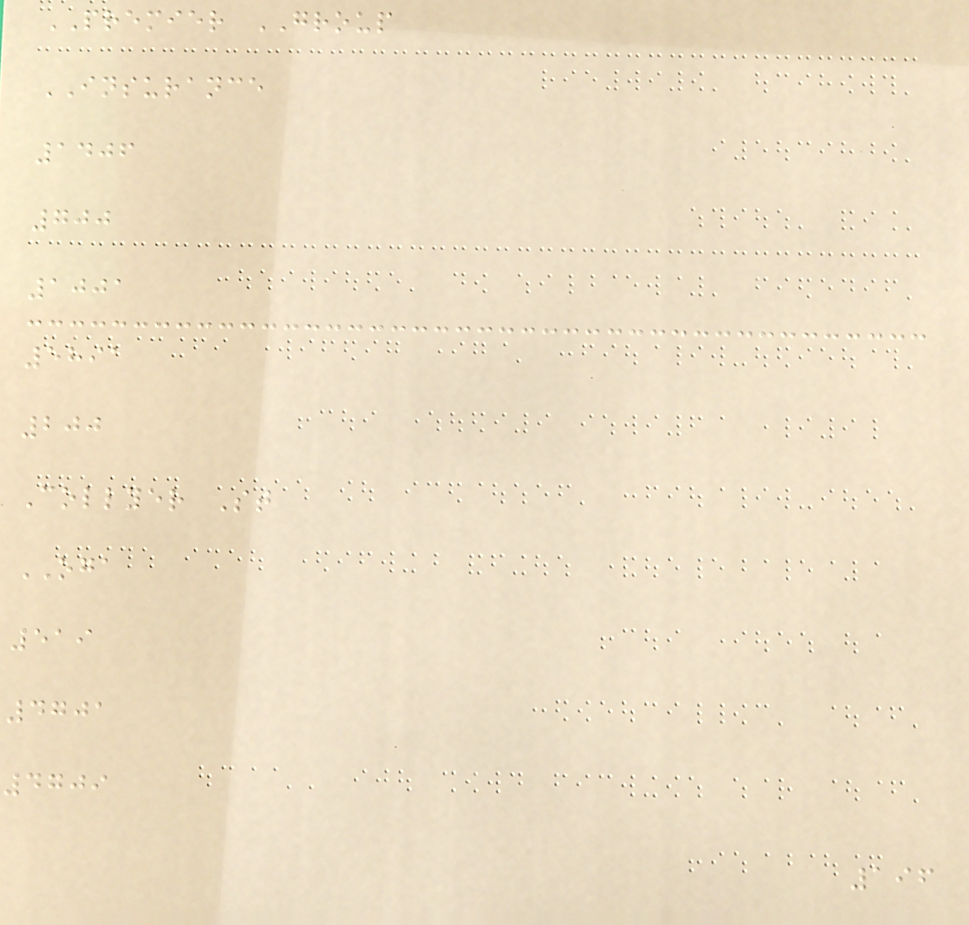PREMIER GROUP
INSURANCE
1406
700
1001
5891
200
Collyer St
OGA
519
4701
4709
196
